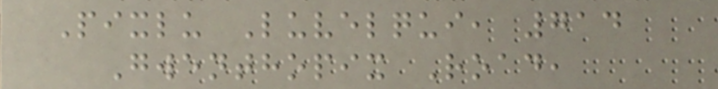Pixlu Luvelqui, 714
Gwenthopix Road,
